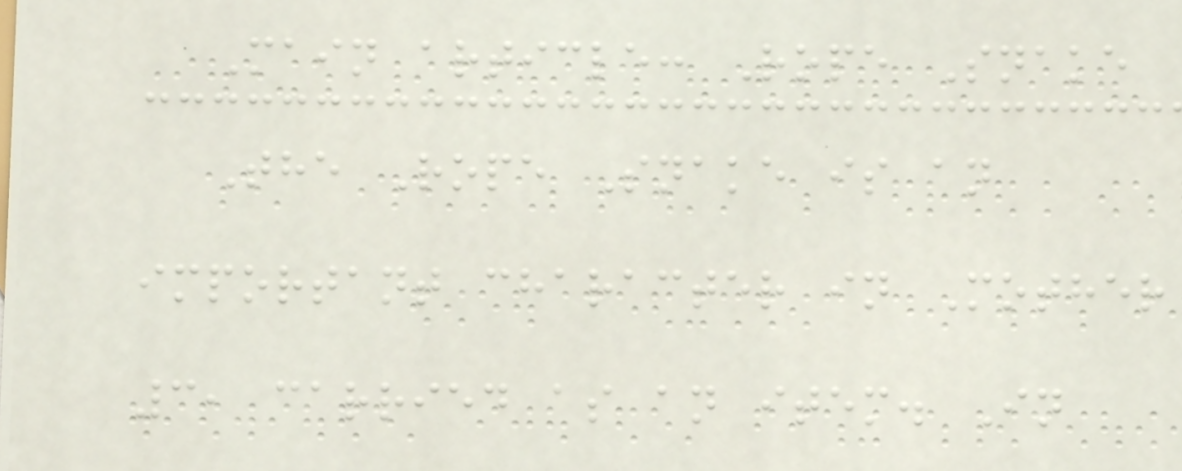Main article: Rope Snake
The Rope Snake is an
important character in Mother
3, carried as an item. In
